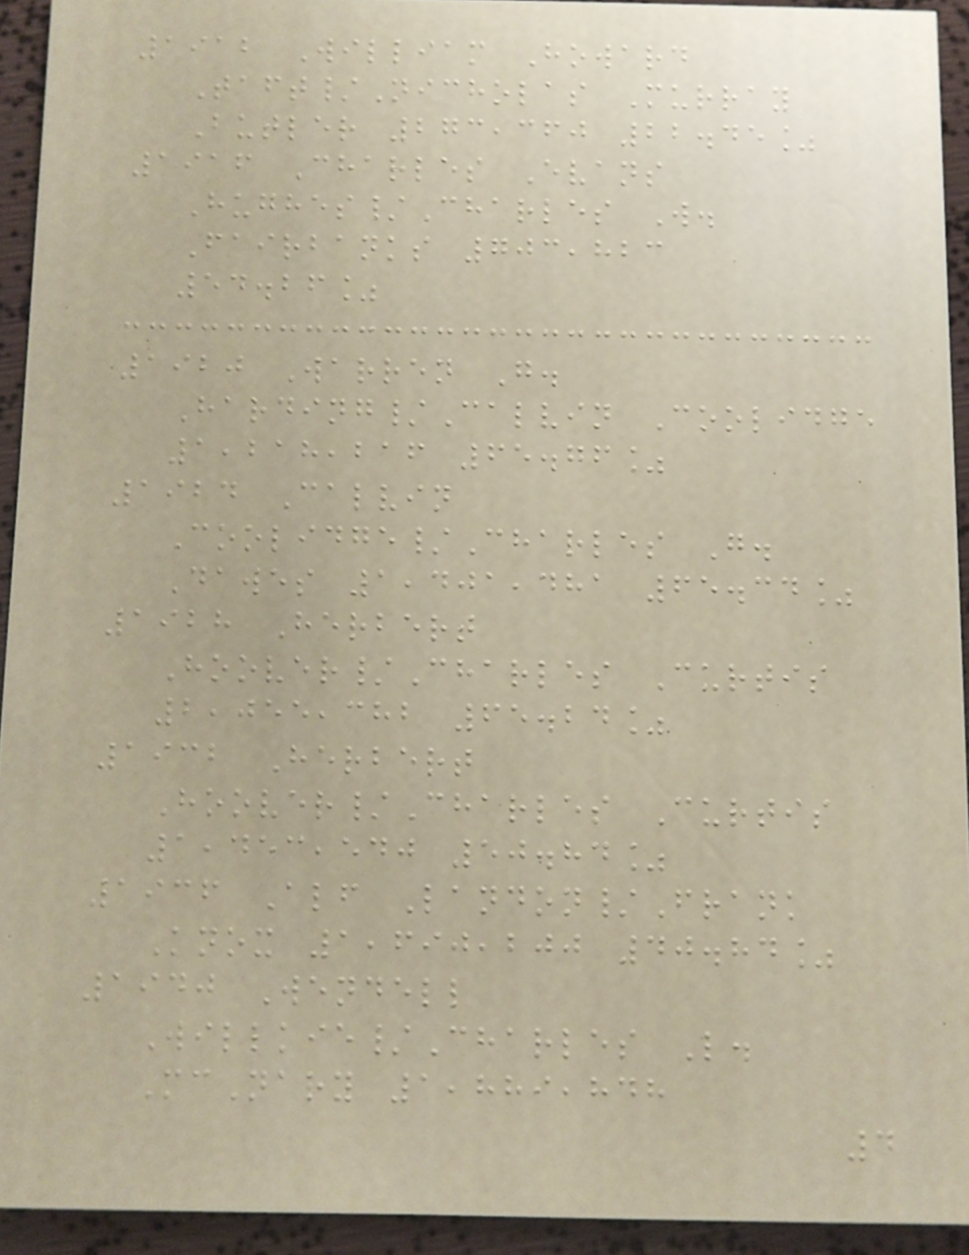1912 William Howard
Taft/Nicholas Murray
Butler 273,360 22.45%
1916 Charles Evans
Hughes/Charles W.
Fairbanks 703,823
54.26%
1920 Warren G.
Harding/Calvin Coolidge
1,218,216 65.76%
1924 Calvin
Coolidge/Charles G.
Dawes 1,401,481 65.34%
1928 Herbert
Hoover/Charles Curtis
2,055,382 65.24%
1932 Herbert
Hoover/Charles Curtis
1,453,540 50.84%
1936 Alf Landon/Frank
Knox 1,690,200 40.84%
1940 Wendell
Willkie/Charles L.
McNary 1,889,848
4
